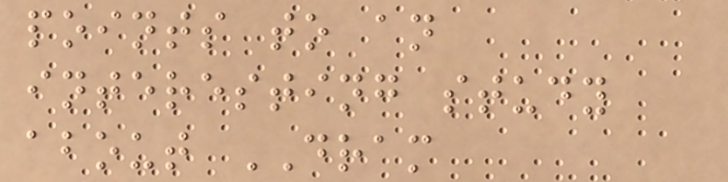points to an
interesting study
about DRAM
